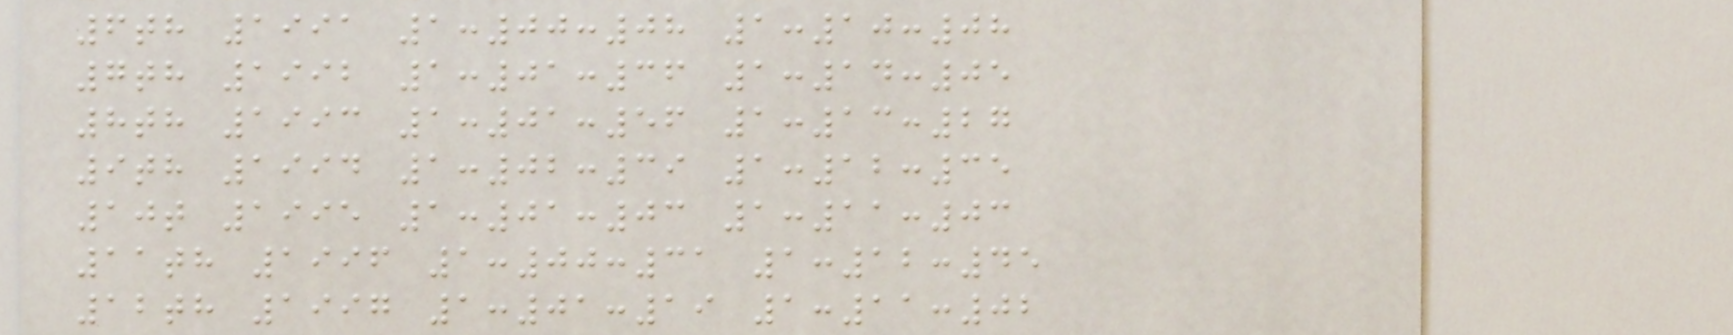6th 1991 1:00:08 1:10:08
7th 1992 1:01:36 1:14:05
8th 1993 1:01:56 1:13:27
9th 1994 1:02:39 1:12:35
10t 1995 1:01:03 1:11:03
11th 1996 1:00:31 1:12:45
12th 1997 1:01:19 1:11:02
